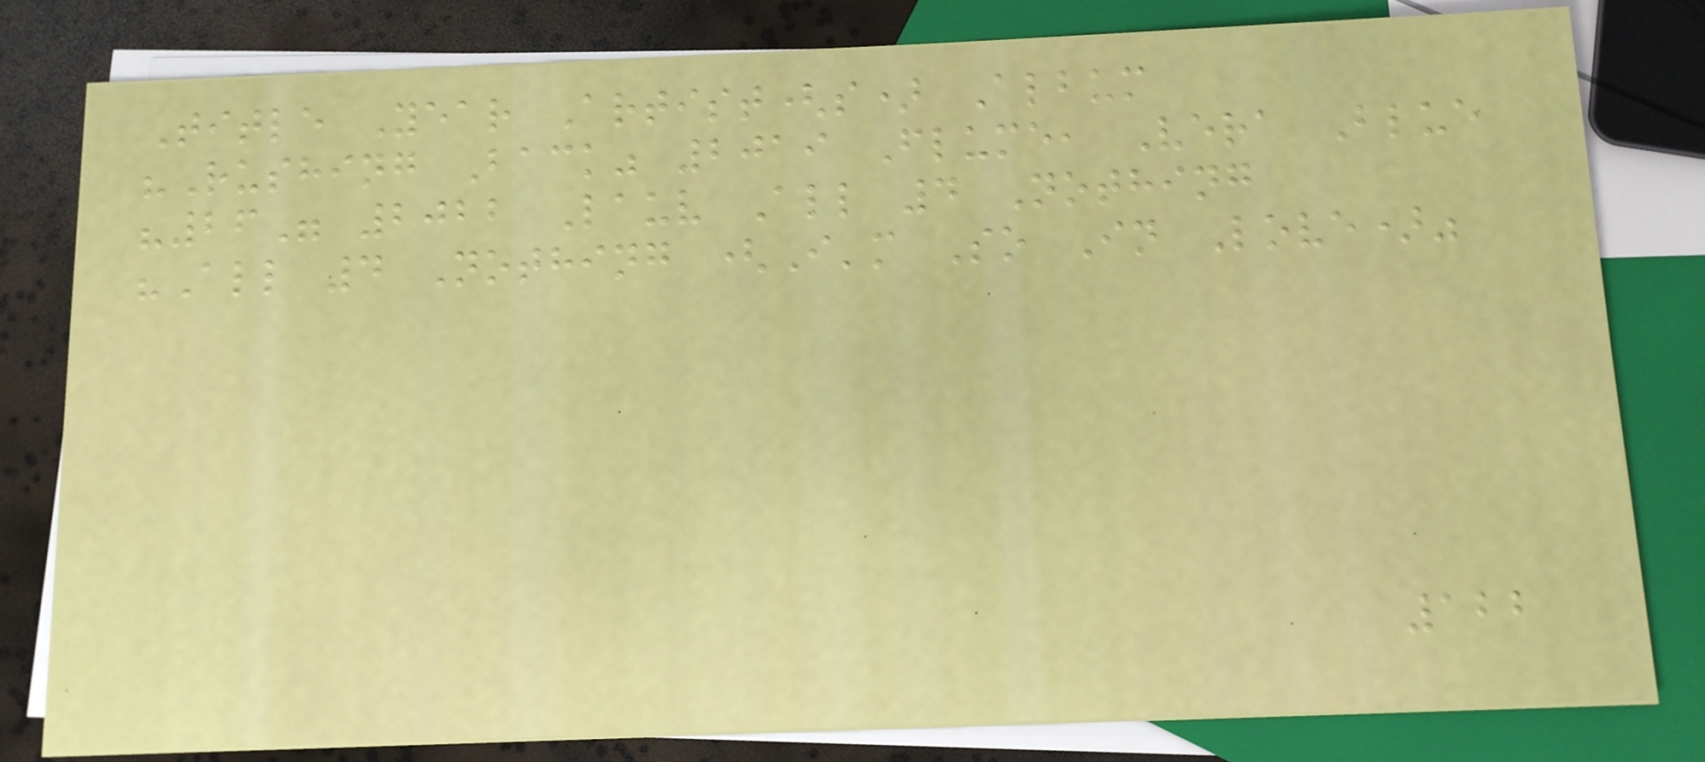Title Year Artist(s) Album
"Rushing Back" 2019 Flume, Vera Blue
"26" 2022 Lauv All 4 Nothing
"All 4 Nothing (I'm So In Love)"
122
